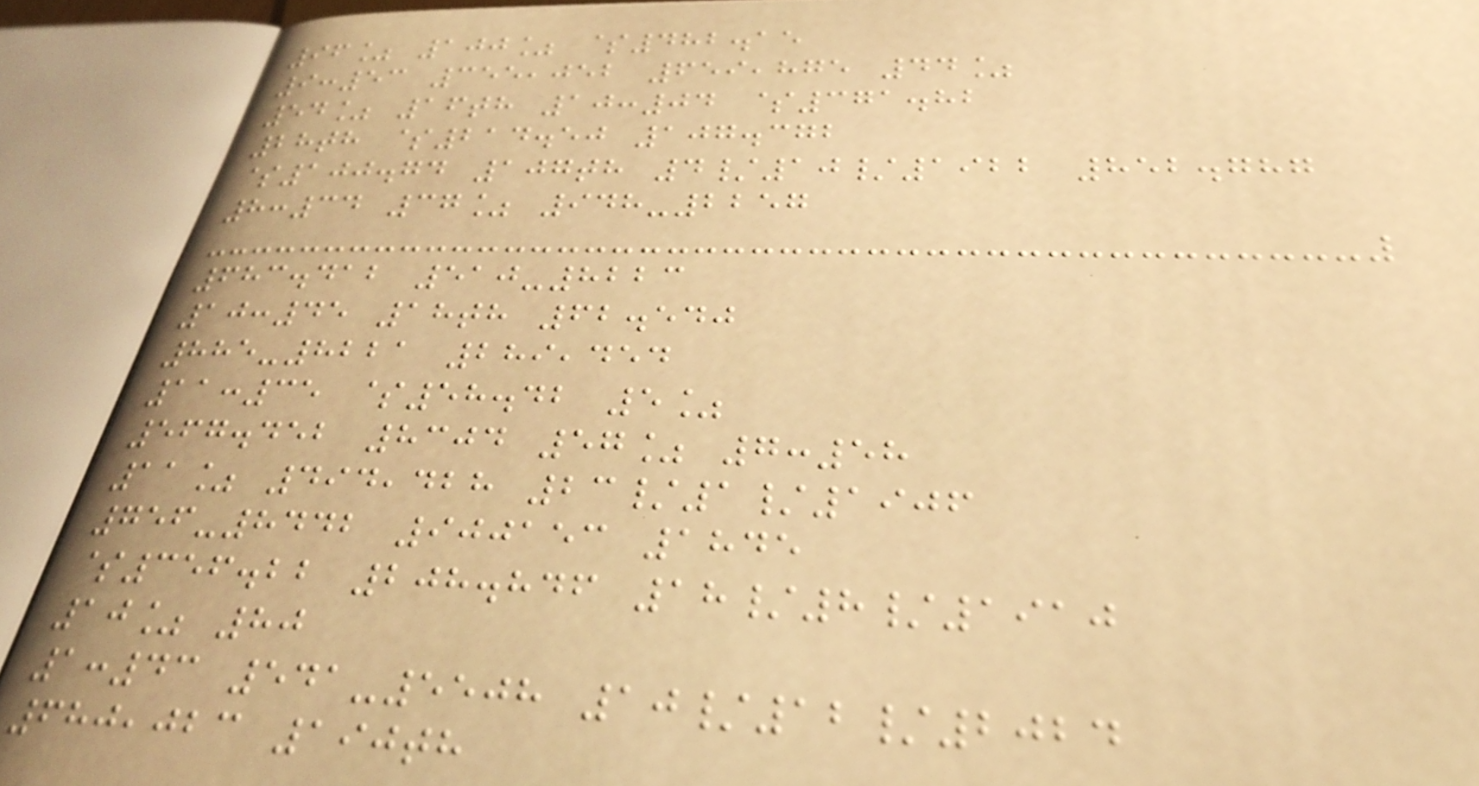96% 100% $482.15
9:53 355,052 659,875 44%
54% 16th 10:04 $371.82
28th $214.50 107.372
$100.74 107th 4/10/1922 852.787
8:34 37% 948-2257
683.412 510-8223
10:45 18th 62.540
885-8221 289,454
11:35 $58.42 5%
567.452 8304 57% 7:58
11% 494,428 23/1/1906
756-8442 900153 1845
$356.22 208.846 18/8/1910
10% 80
1:43 541-5508 10/12/2024
680,023 190th
